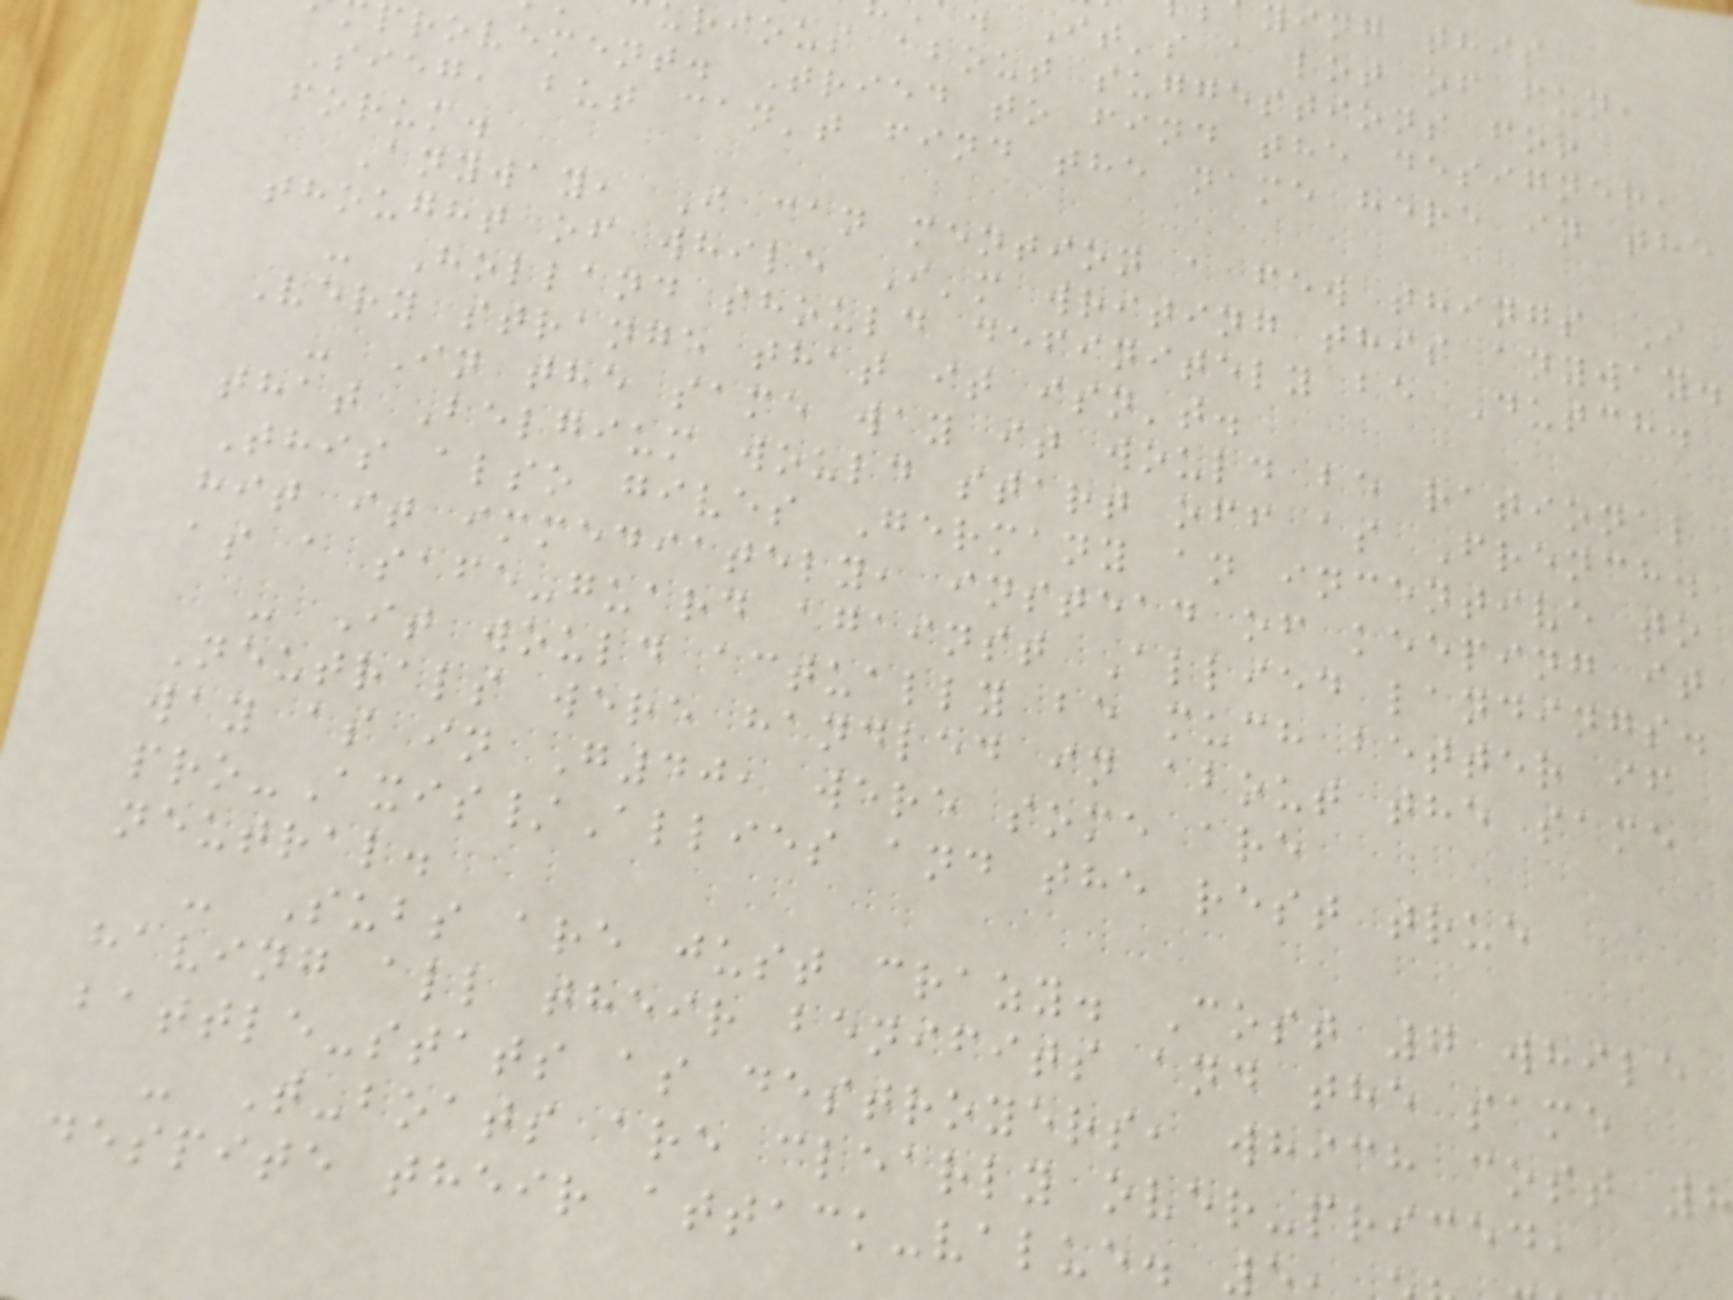ying this
. It's a lot of fun,
rious about suggestions for
provement. Tried to find the designer,
Sieg, but can't find the name here in the
forum.
Anyway, I can mention a few things I
thought of while I'm writing this anyway.
- Holland should definitely be Dutch.
Very strange that it isn't.
- In the same way it would be rational
that Belgium would start off as French.
This also gives Germany an incentive to
hit it immediately, instead of keeping it
as a safe-guard against Allied landings.
- It would actually be much better if
Neutrals were handled in about the same
way as in G40, were some are
pro-Axis/Allies and the rest true
neutral.
- Subs are just crazy. Cost 7 while
having all their benifits and the same
battle-stats as destroyers, which cost 8
- T-boats are clearly over-priced,
despite their attack-value.
